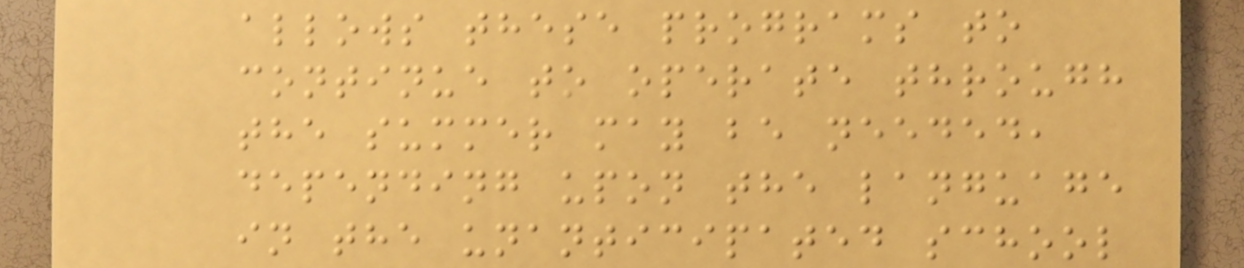allows these programs to
continue to operate through
the summer may be needed,
depending upon the language
in the unanticipated school
